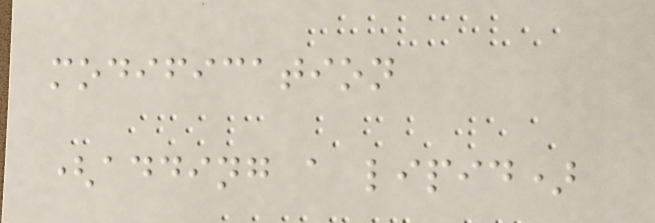modification
(adding a lipid)
